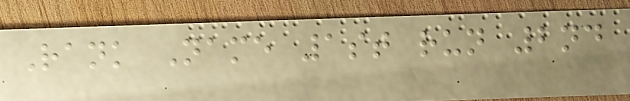Rank Name 1st run 2nd
